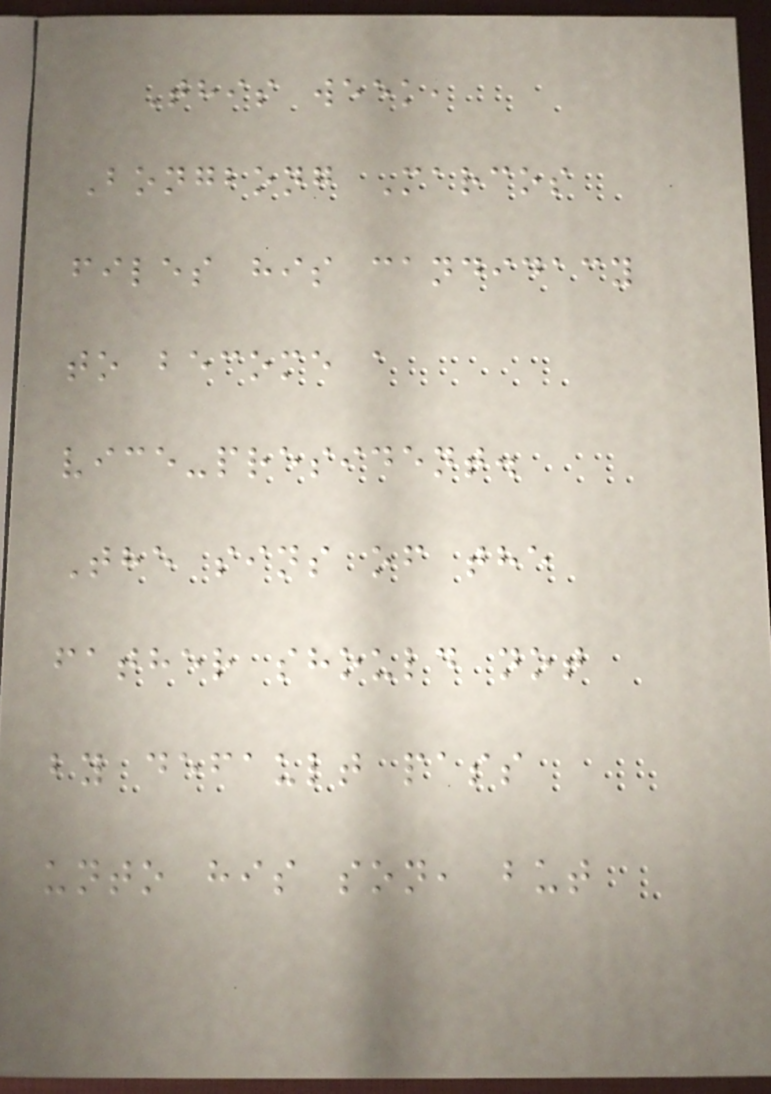This week,
Bongbong Marcos
files his candidacy
to become a
vice-president.
The sins of the
father should not
by default pass
unto his son, but
